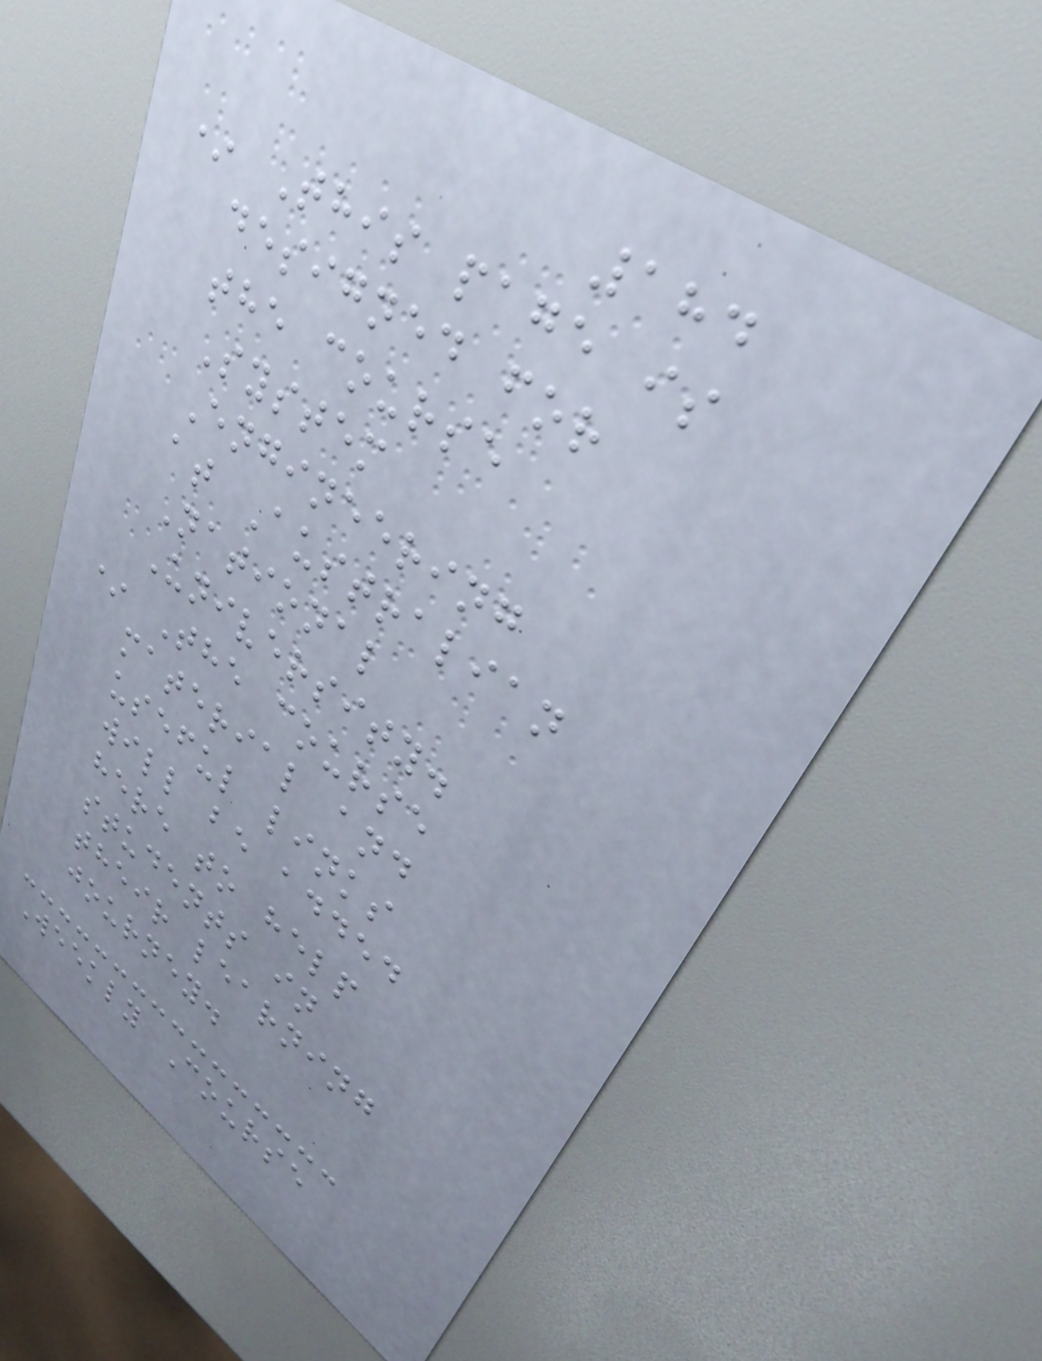184
* This page is
designed for
the course
System
Engineering
at Australian
National
University.
* The course
material and
useful links
will be added
here to help
students in
their learning
journey.
Weekly Course
